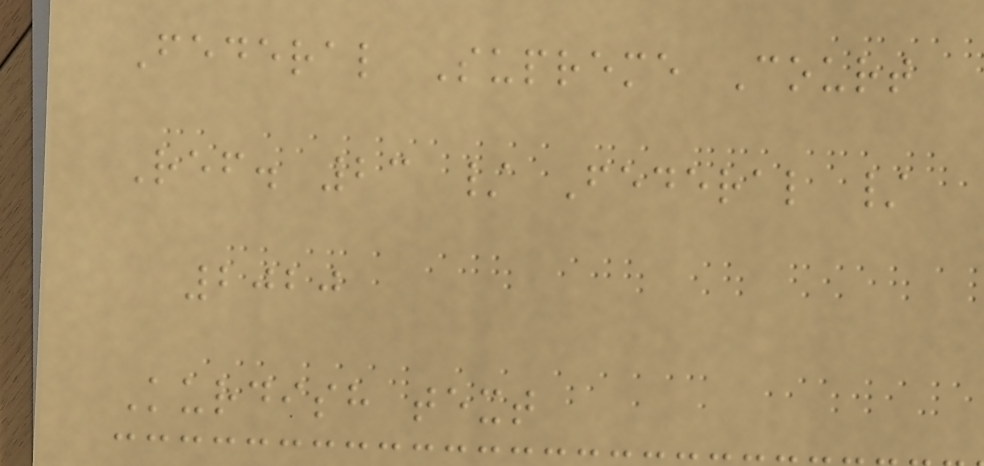Federal Supreme Court
Ref. 23 / Federal /
2020
Kurdish text
